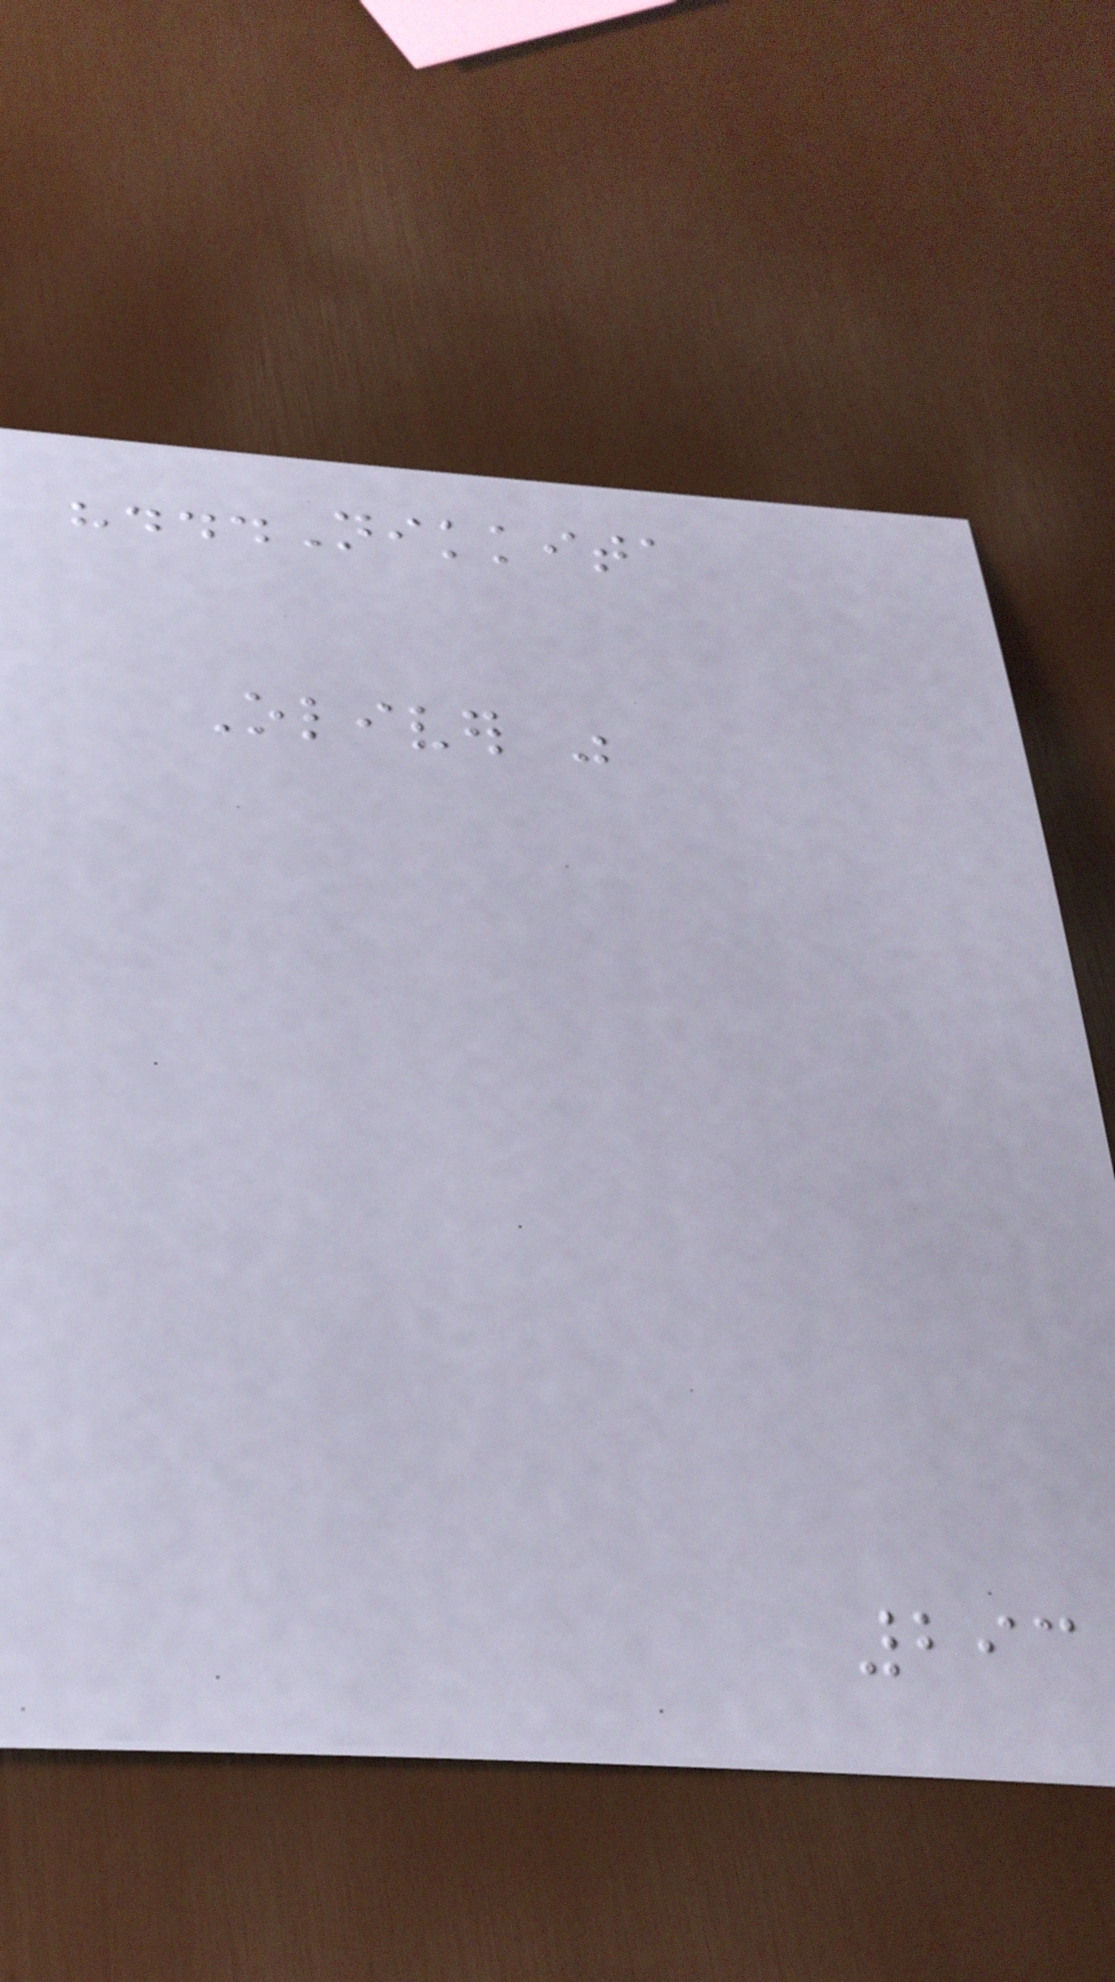"...Nikkita
Oliver was
293
